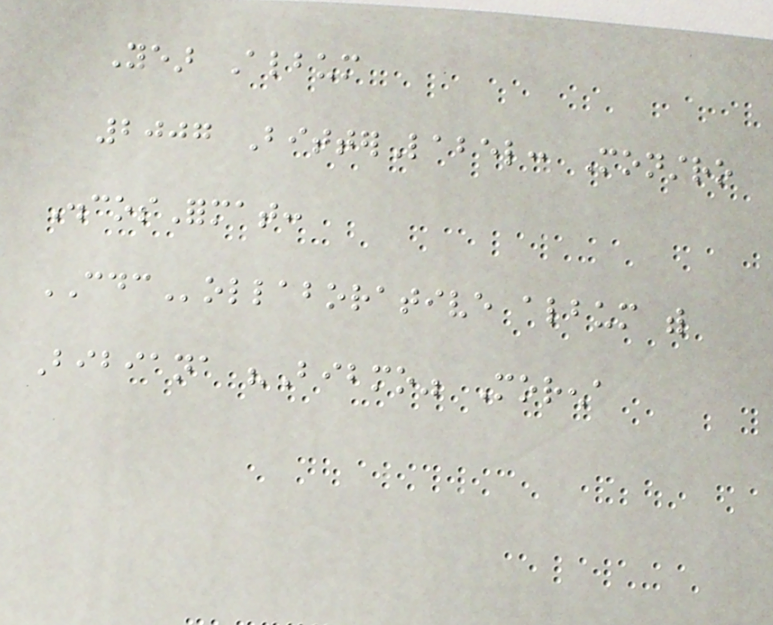Year Album
2007 BitterLabel: Monstro
DiscosFormat:
CDCollaborative album with
Bibiana "Bibmo" Morena
